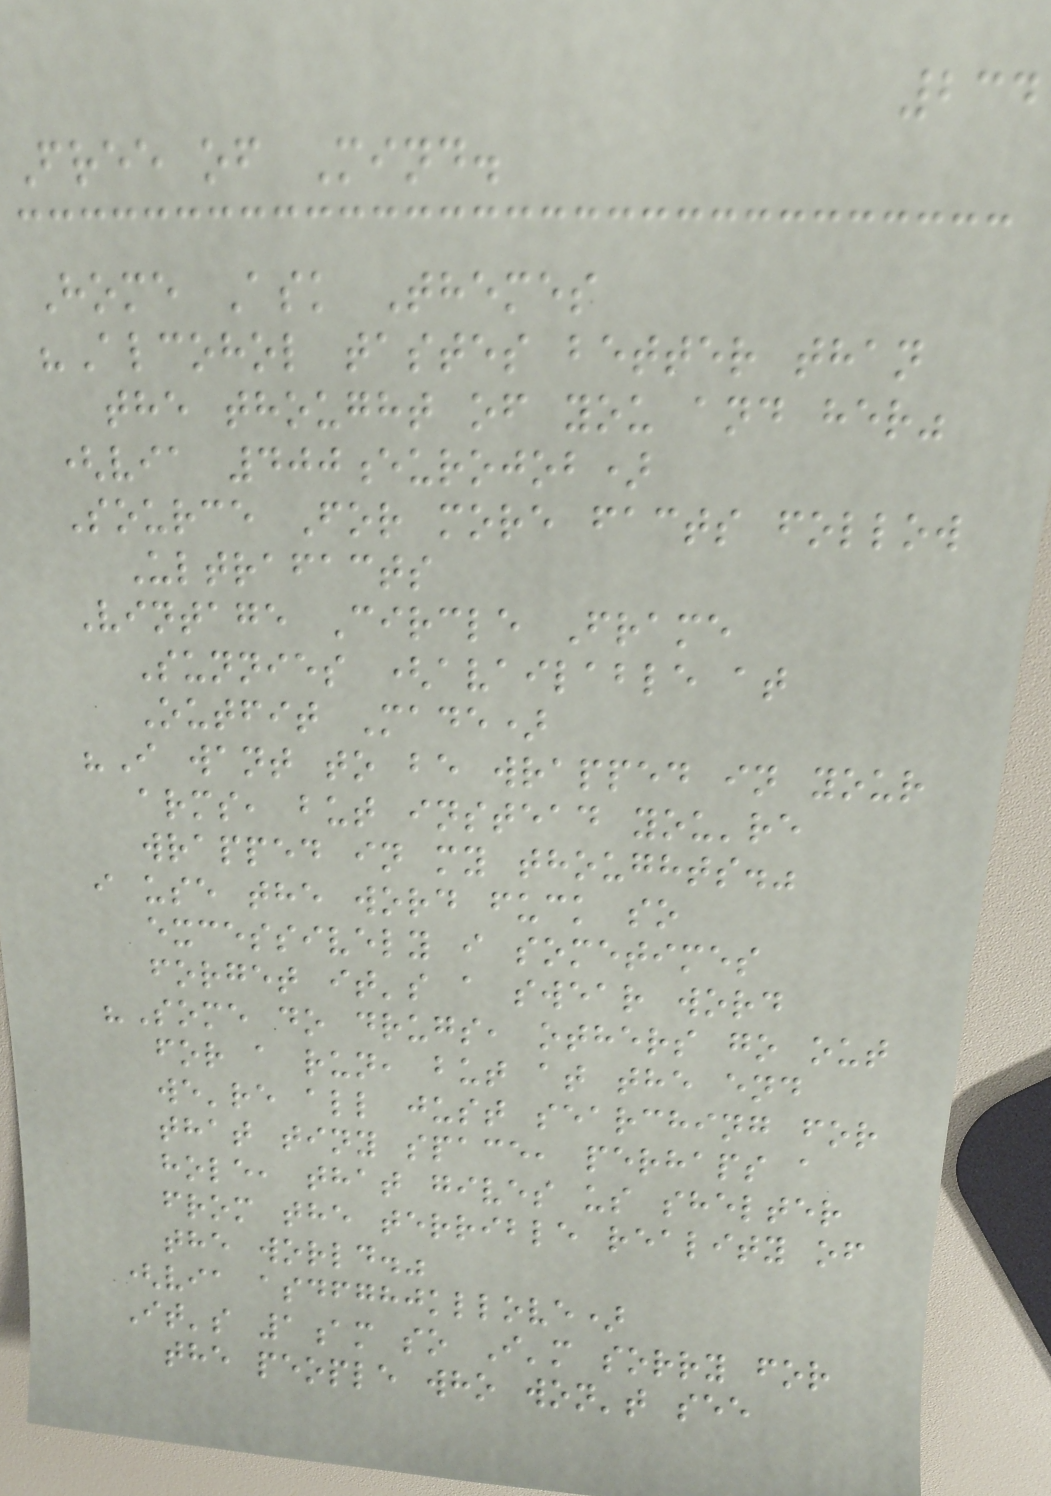234
Free of Mind.
Home Ask Themes
"Alcohol tastes better than
the thought of you and her"
(via 400eurojob)
Source For more facts follow
Ultrafacts
Vintage Circle Frame
Sunnies (available at
Outfit Made)
"I want to be wrapped in your
arms, but instead you're
wrapped in my thoughts."
i use the word fuck so
excessively i sometimes
forget it's a swear word
"Some do drugs, others go out
for a run, but at the end
we're all just searching for
that tiny space, perhaps a
hole, that gives us shelter
from the terrible reality of
the world."
(via asdfghjkllove)
It's 1am so I'm sorry for
the people who won't see
